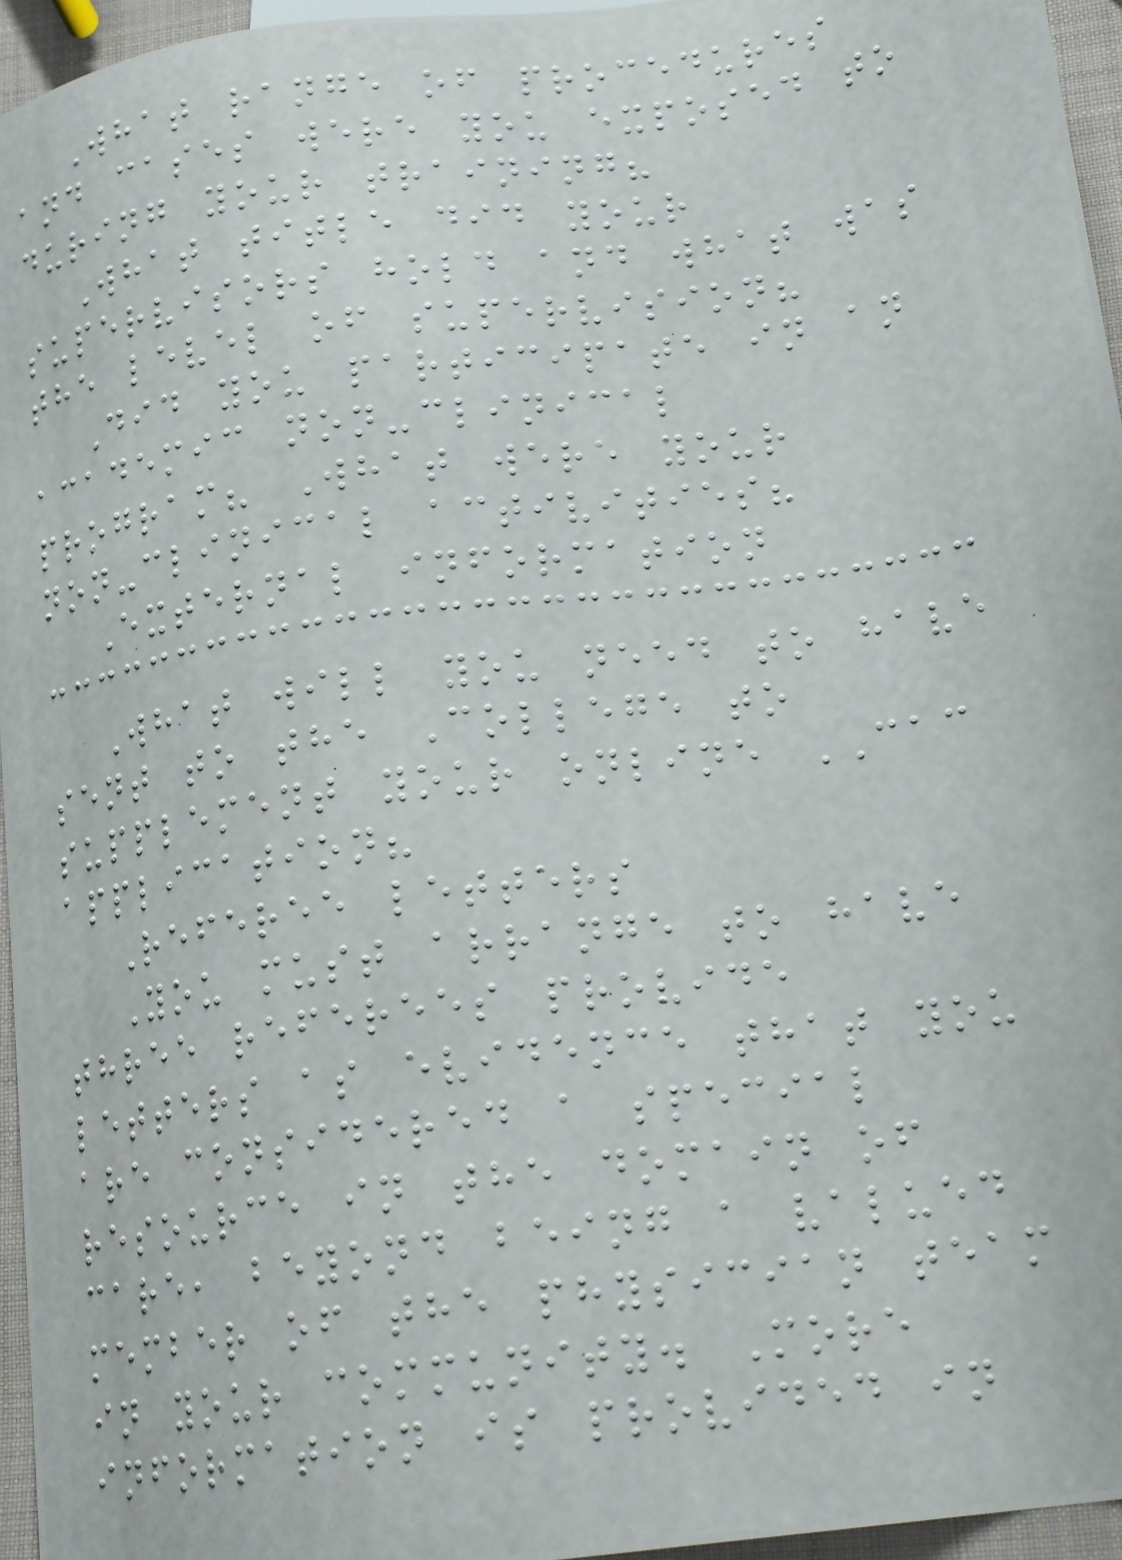What range of procedures
and cases were you exposed to
during your training?
What title did your
supervisors hold and what was
the level of supervision?
Did you participate in an
academic non-clinical
program? What were your
non-clinical activities?
External information
What will you need to have
sent to the College to
supplement your online CAC
application?
Referee letters
You must arrange to have
three referees provide
letters as evidence that you
are considered a special
resource in the domain of
care, beyond being a valued
member of the physician team
in your community. More
information is provided in
